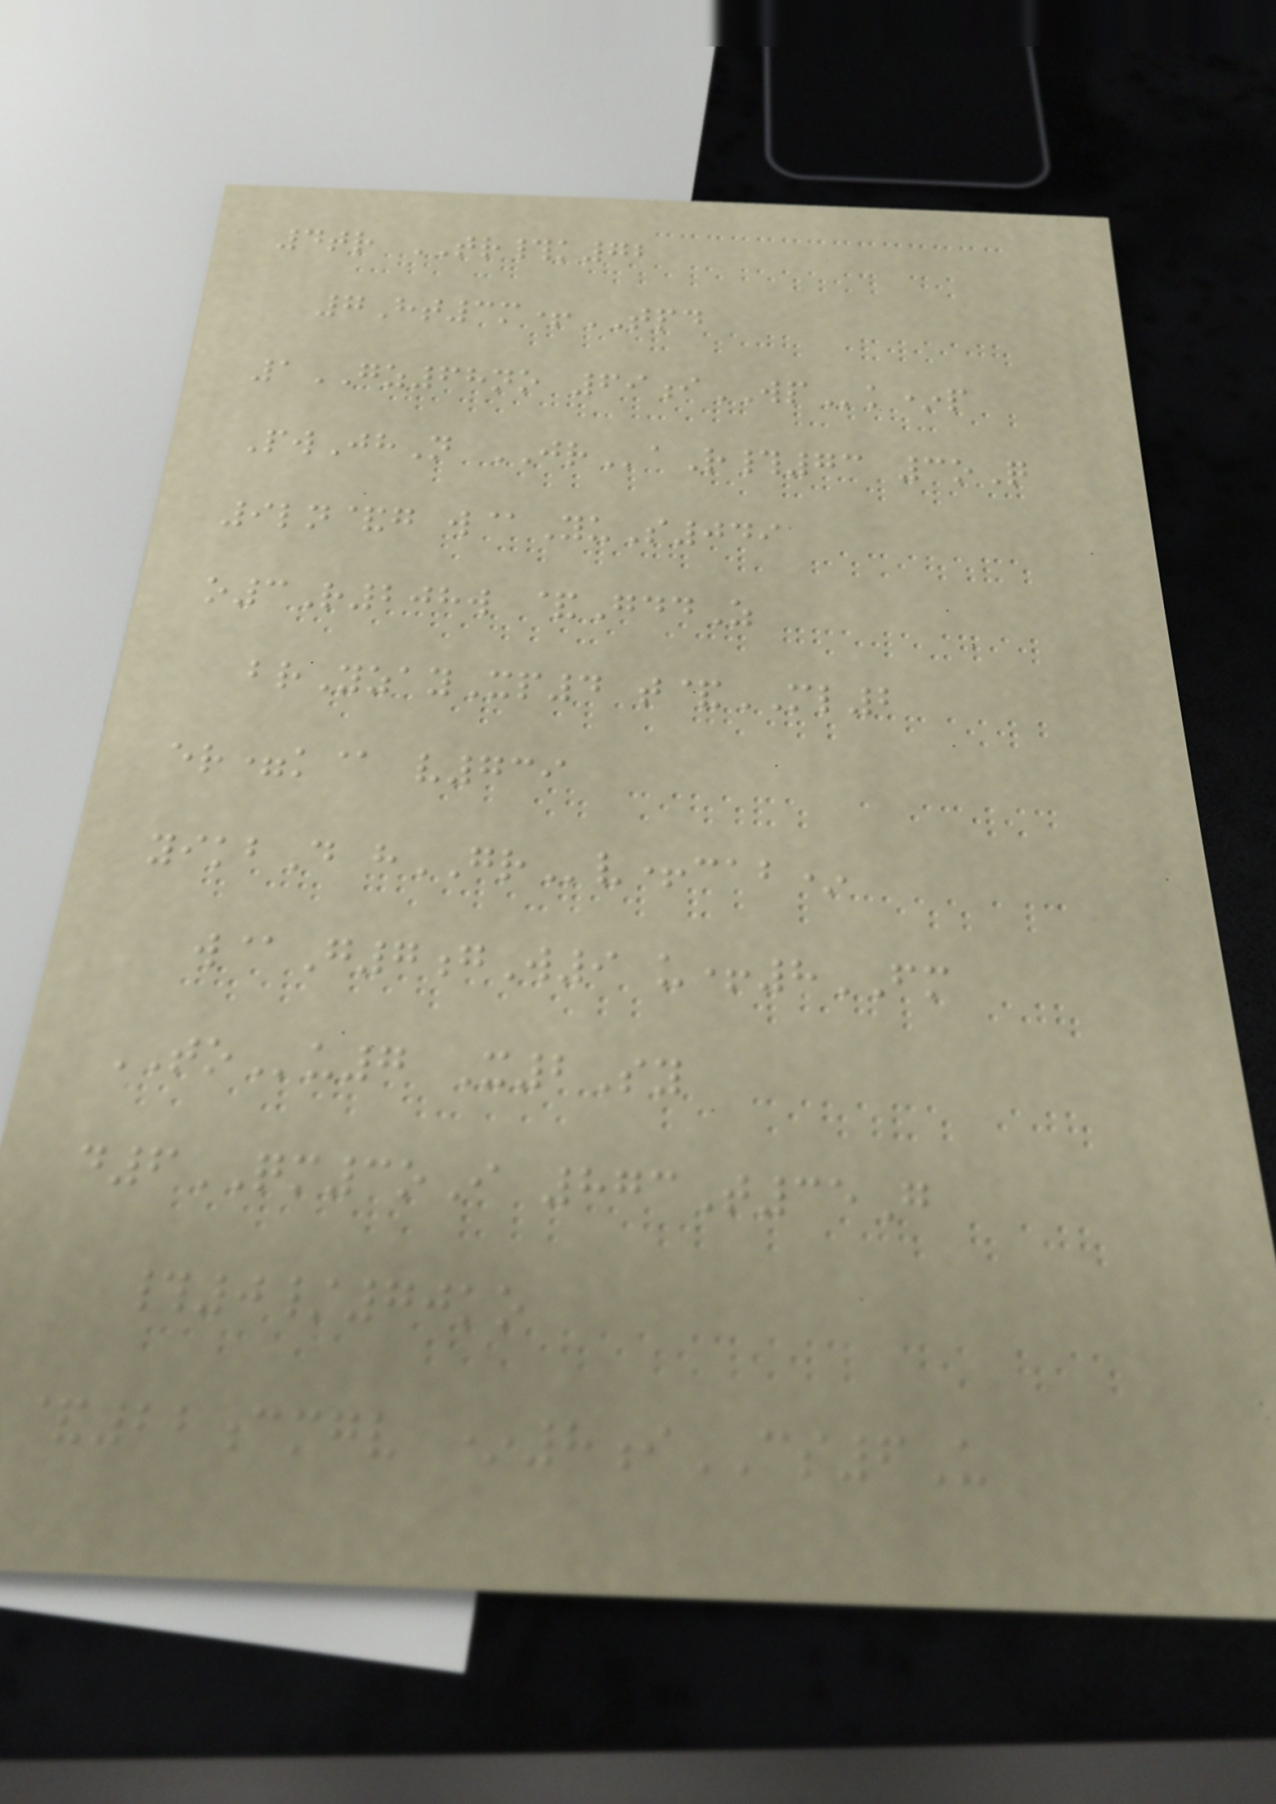4tr TR#k72
7Ht3m+TPD
1GZ68no 69iWPk*p
PwJhN JRaR#73 3oQ
9ln&g w@YuS049
o3R208w &GddZ
brYzayXp4 t&ML2
er=k@ v739
yikbD hGRv+cab*
w@G7gW9 u+8FM
TOu7 X2Sy
d6QM3oI 873T35G
#0/70ko
&22cmgv *8iCS6U
